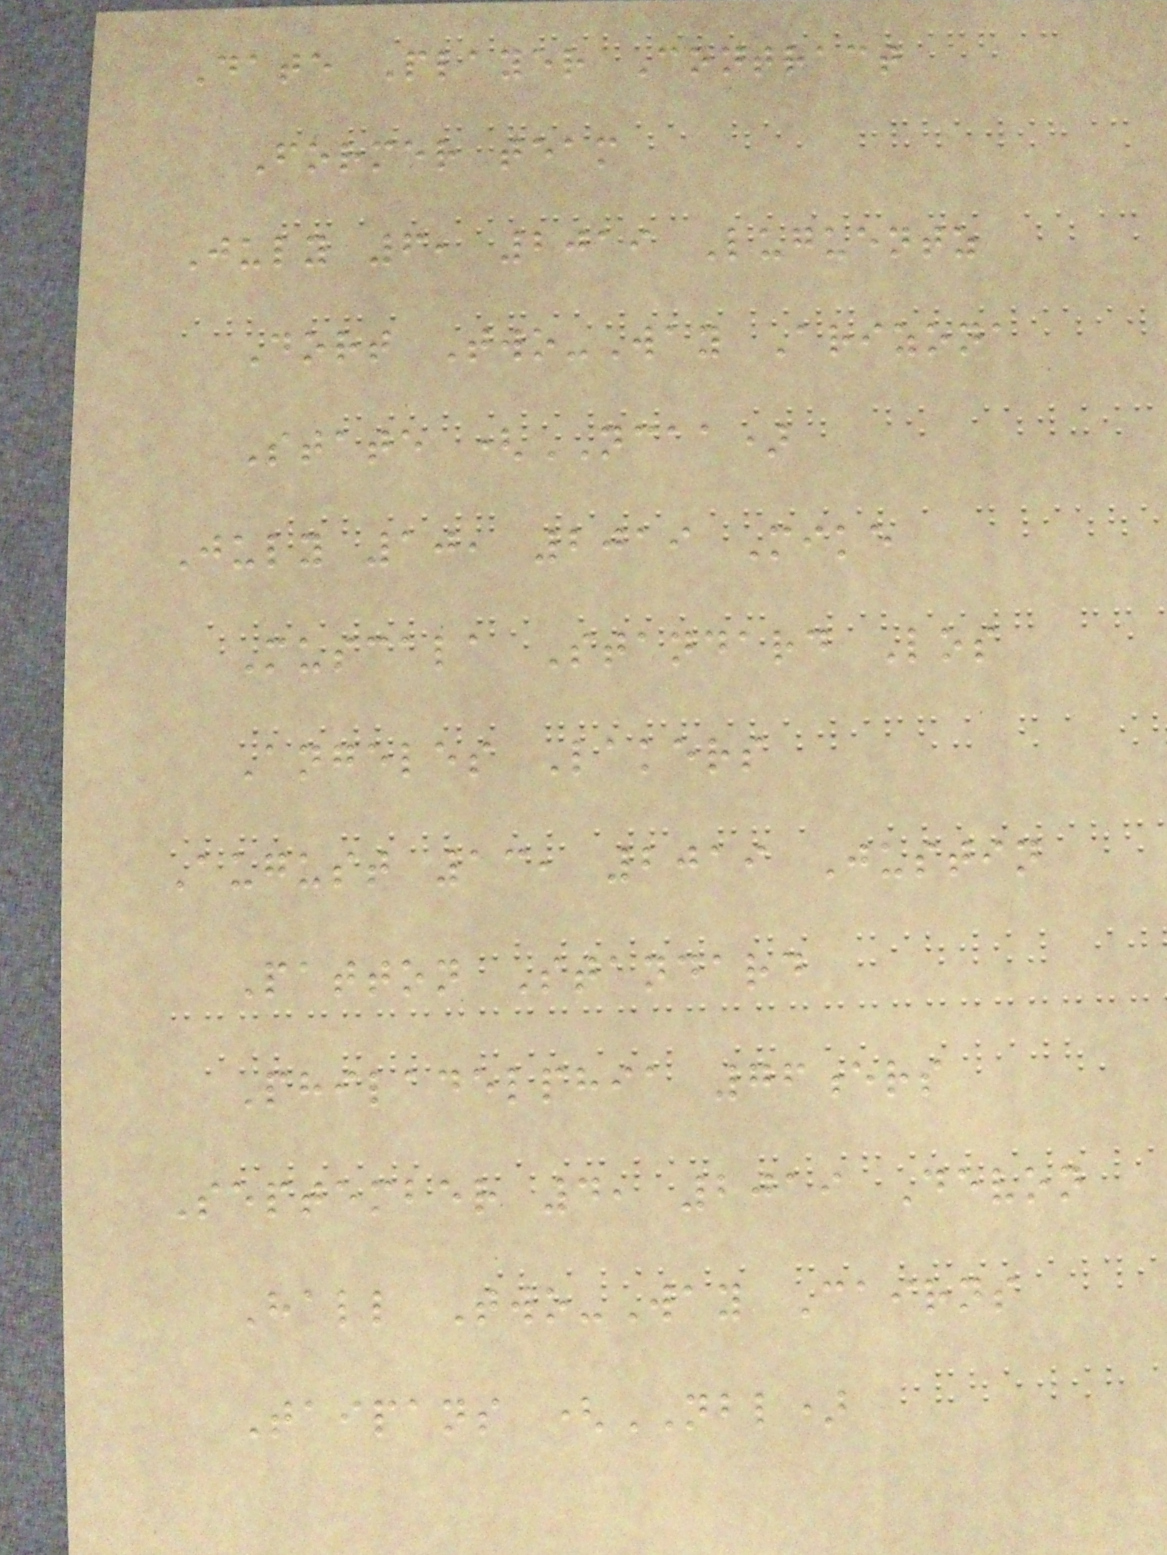Date Player Contract
Former team
July 6, 2019 Luguentz
Dort Two-Way Arizona
State (NCAA)
July 10, 2019 Mike
Muscala Standard Los
Angeles Lakers
August 13, 2019 Justin
Patton Standard
Philadelphia 76ers
September 4, 2019 Devon
Hall Two-Way Cairns
Taipans (NBL)
